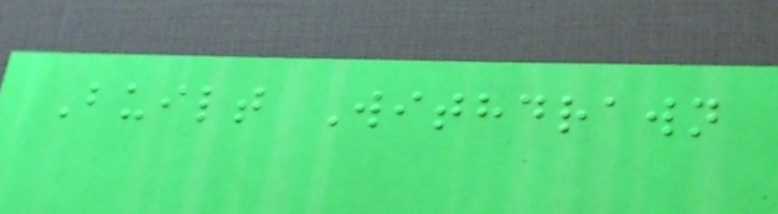Built Withdrawn
